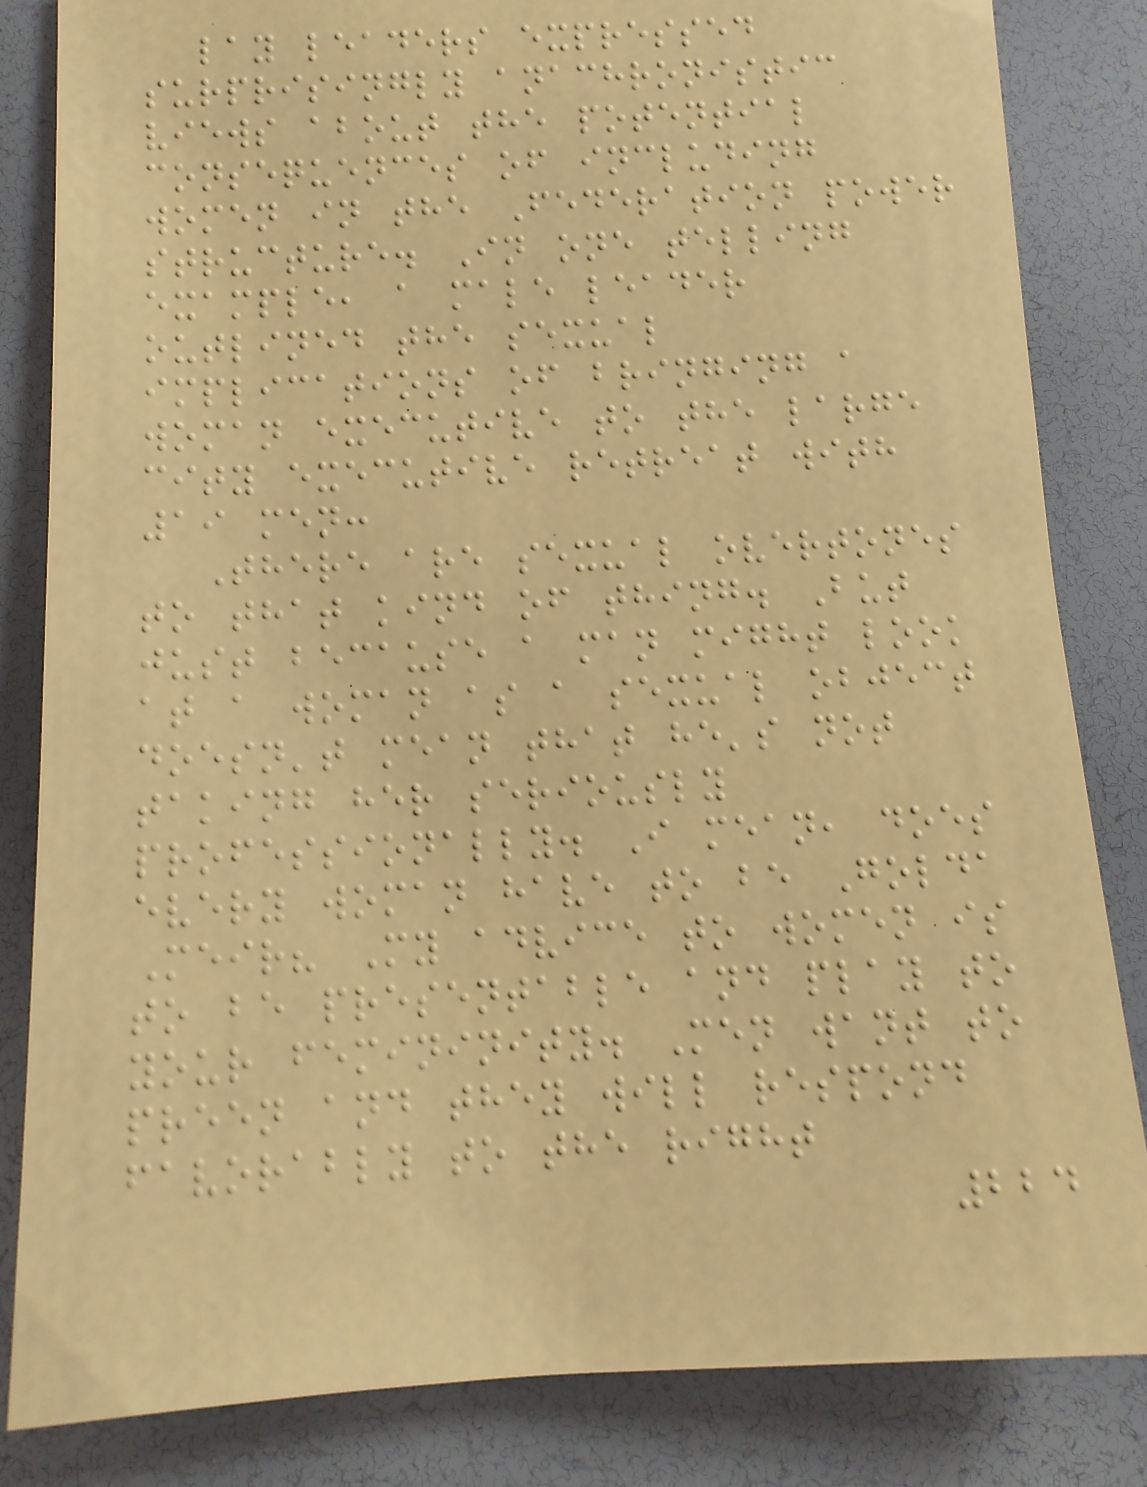lay leaders expressed
surprisingly anachronistic
views about the potential
consequences of including
women in the Federation power
structure. In one telling
example, a male leader
outlined the sexual
implications of bringing a
woman executive to the large
city executive retreat with
19 men:
There are sexual overtones
to that kind of thing. But
just because a man might look
at a woman as a sexual object
doesn't mean that he's not
taking her seriously
professionally. I mean, does
every woman have to be Golda
Meir? My advice to women is
to be presentable and play to
your femininity. Men want to
preen and they will respond
favorably to the right
224
